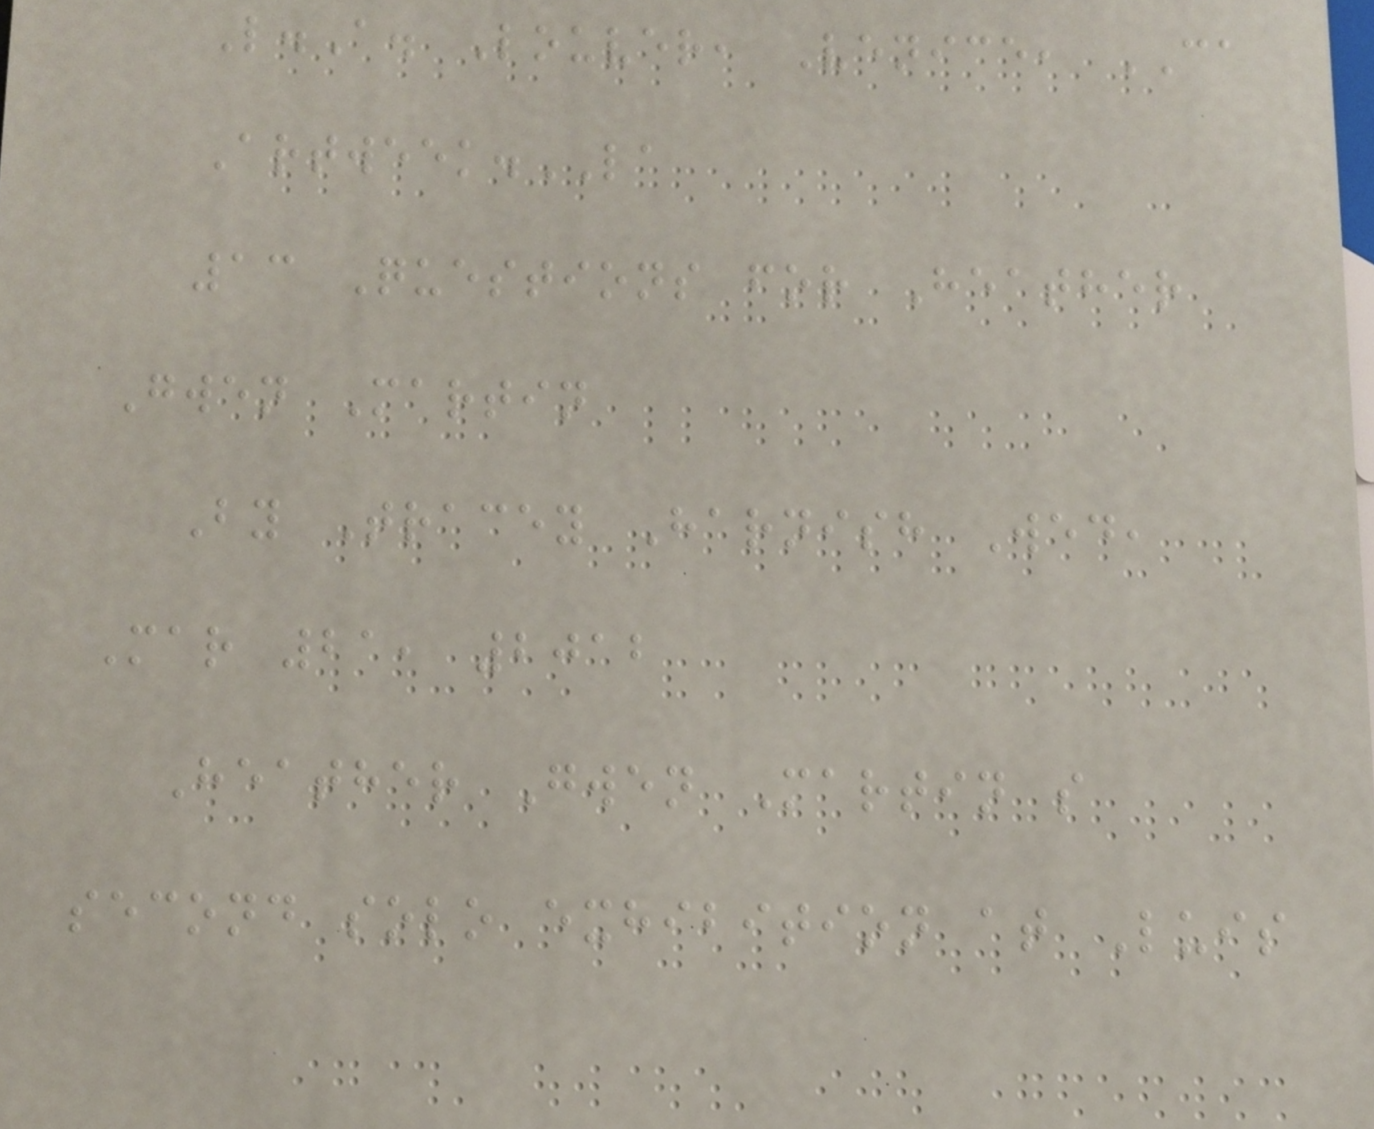L.A. Louver, Venice, CA
Artweek.LA
13 Questions for Heather
Gwen Martin
By Tracey Harnish Wed,
Mar 21, 2012
Heather Gwen Martin s
second solo exhibition at Luis
